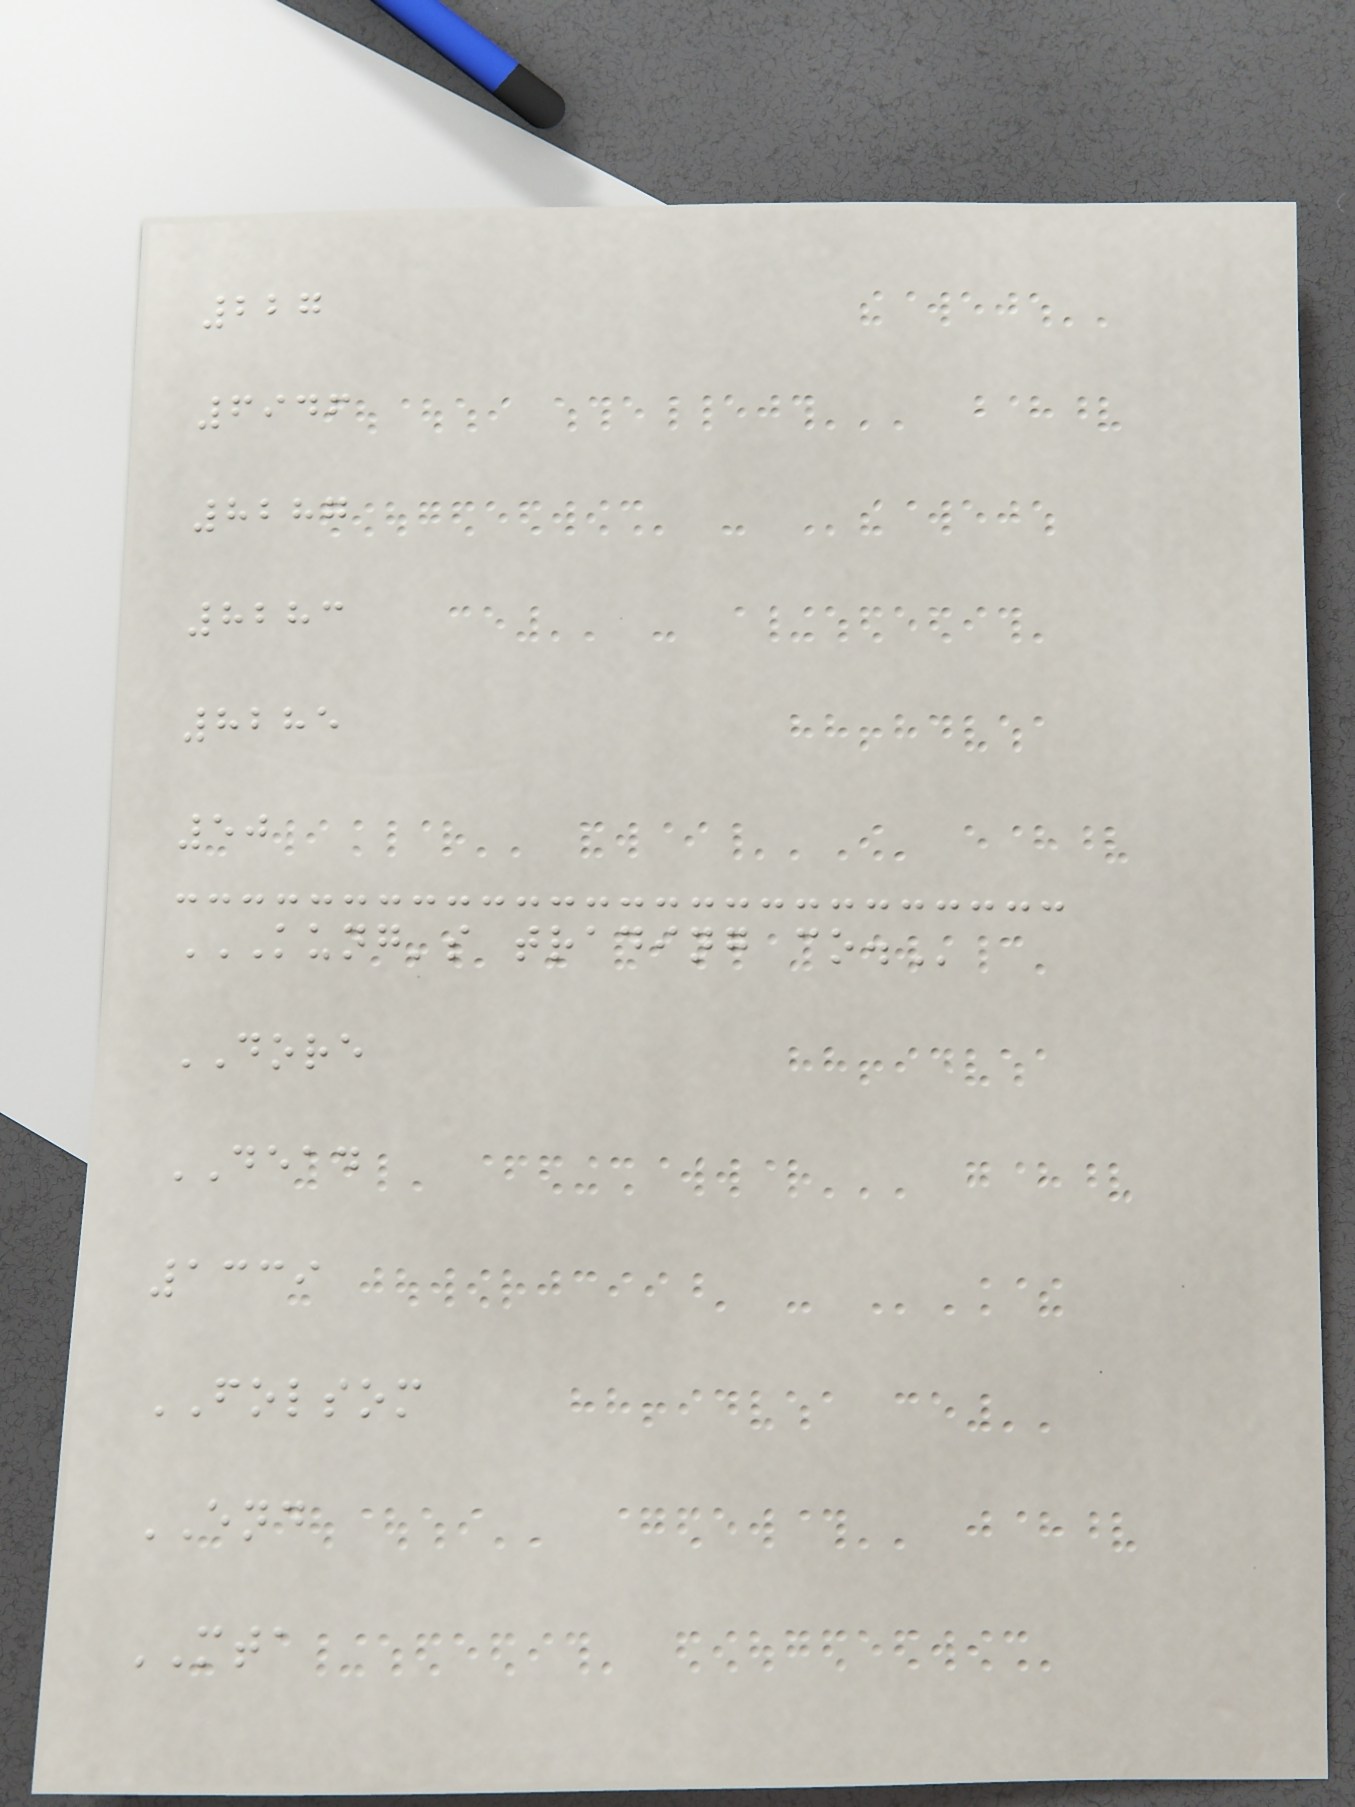227
6946
8287
8283
8285
50
KUNG'S TRADING CO.
DORE
DEAD
1339
FOLSOM
END
MTA
